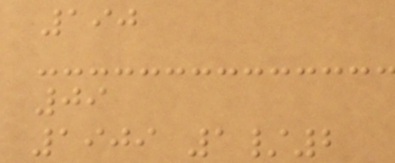190
09
1909 1/2
